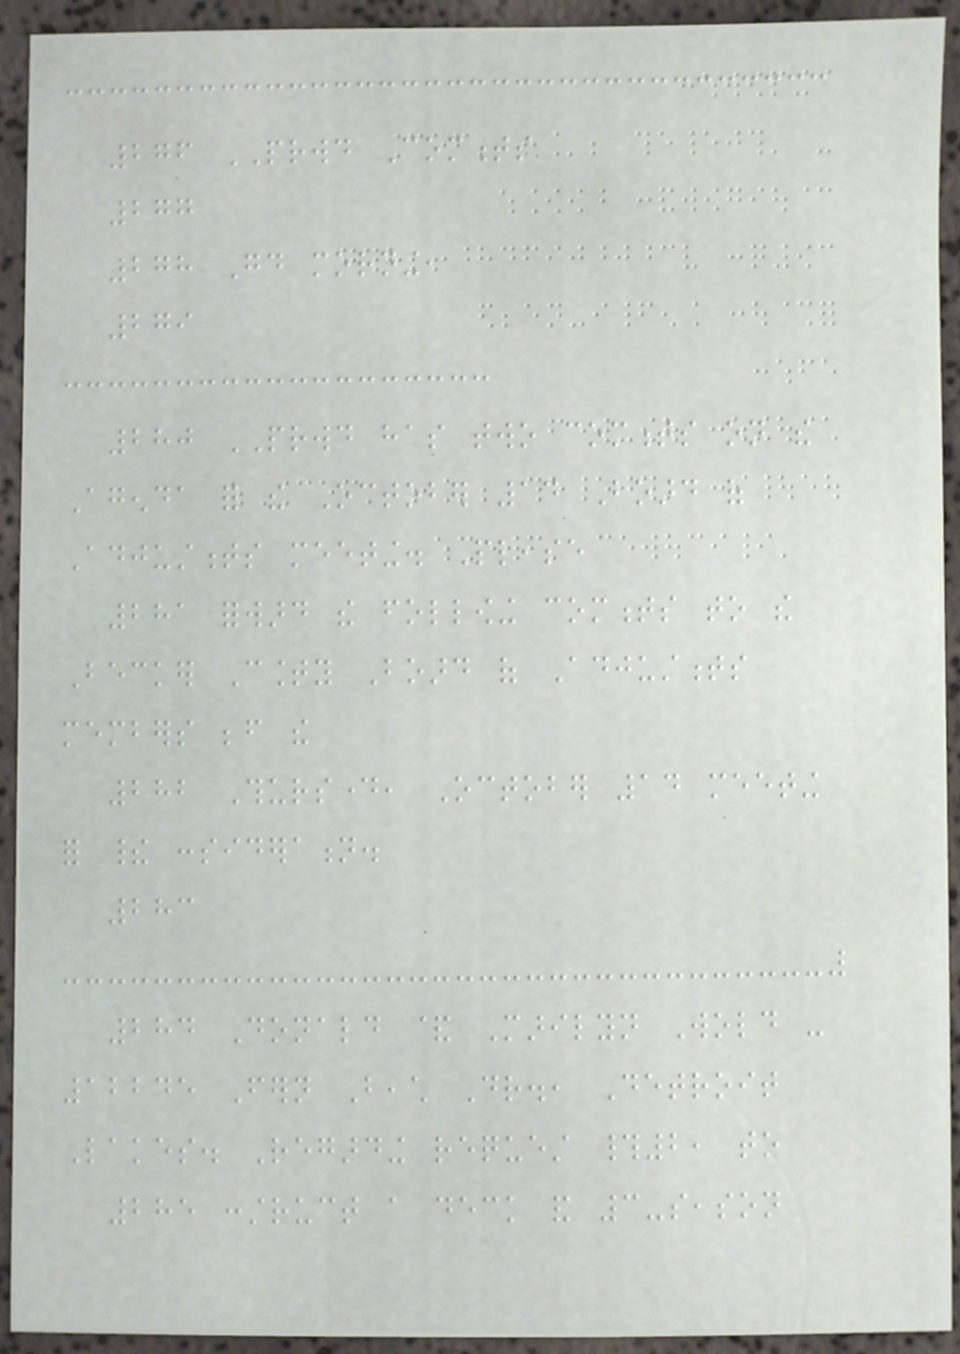276 PRWD Comments
277
278 Good morning,
279
280 PRWD has two comments on the
Agenda for the October 14 Board of
Adjustments meeting. Please
281 forward the following comments to the
Becker County Board of Adjustments
members before the
282 Thursday, October 14 meeting
for their consideration.
283
284 Donald & Marilyn Wold -
12245 Fern Beach Dr., Detroit
Lakes. Regarding request #2, to
285 construct a deck and 3-season
